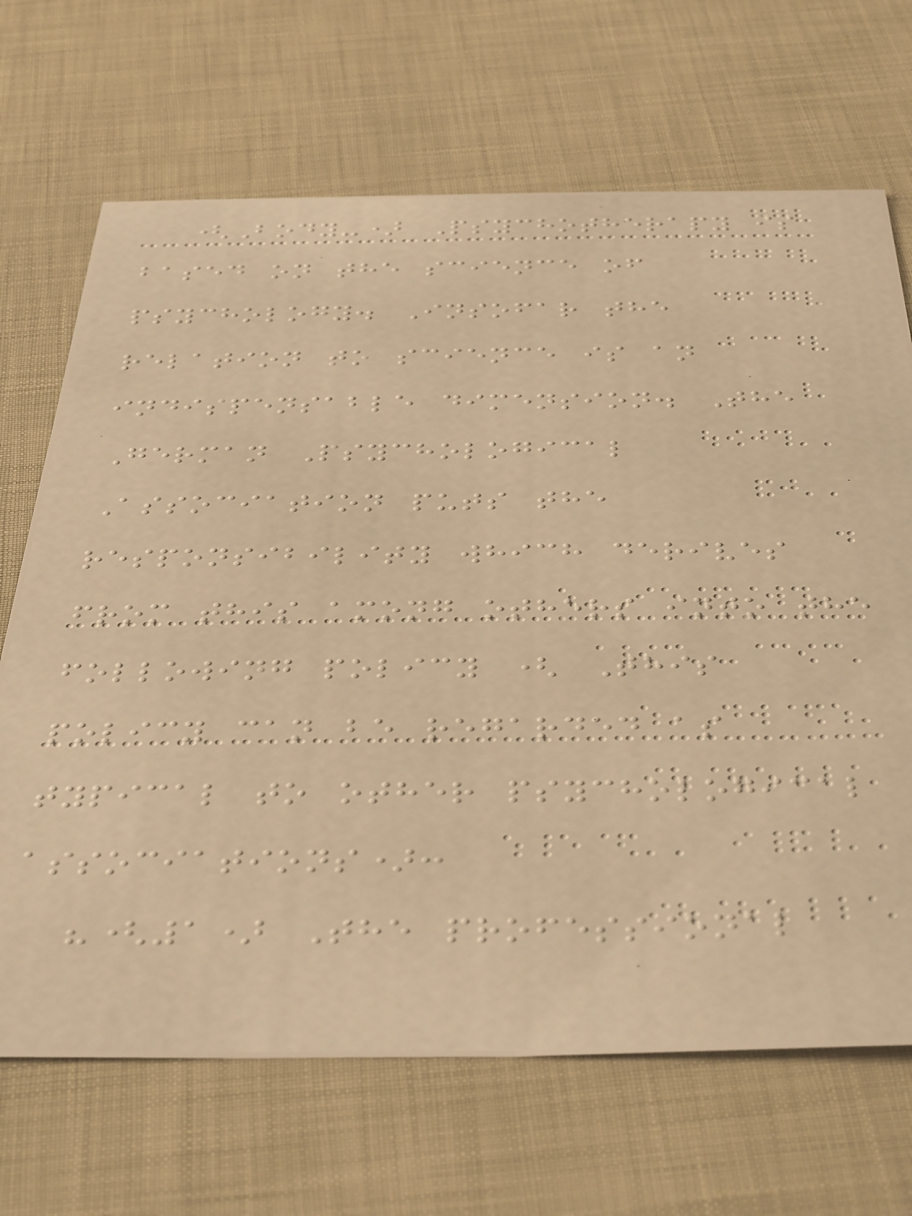(Body-) Psychotherapy is
based on the science of
psychology. Insofar the
relation to science is an
indispensable dimension. The
German Psychological
Association puts the
responsibility which derives
from this among others into the
following policy ( This
policy can be regarded as
typical to other psychological
associations):
"(1) The professional
